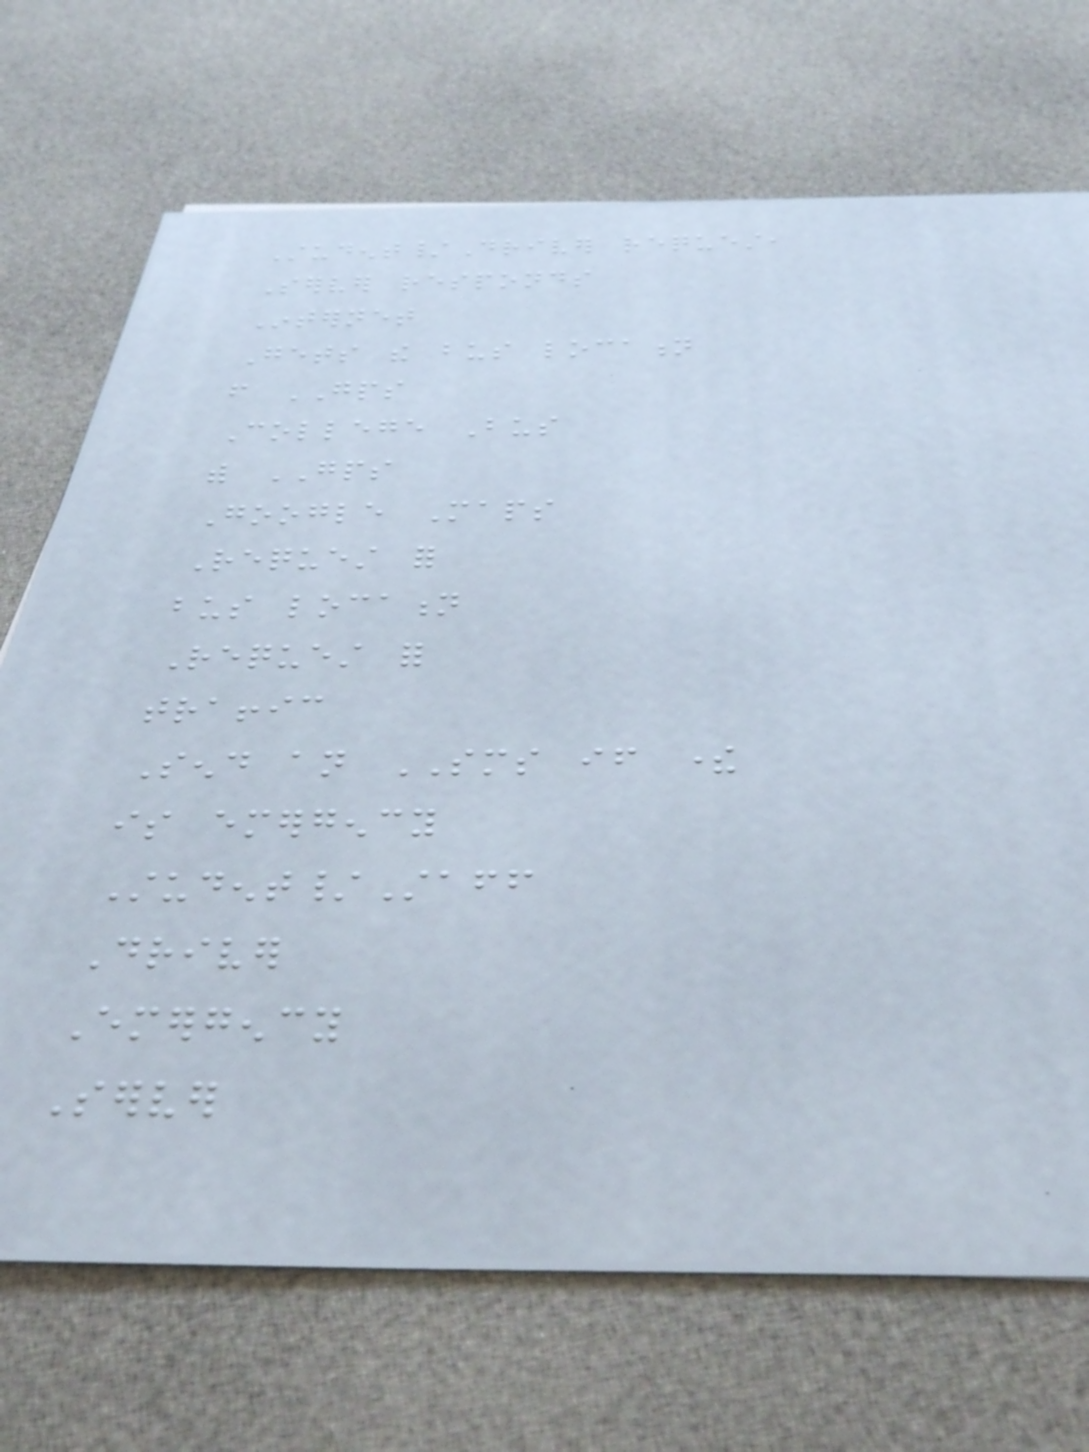Student/Driver request,
Server responds
Internet
Gets the bus location
from GPS
College Bus
with GPS
Google Maps
Request for
bus location
Request for
traffic
Send an SMS if there
is emergency
Student/Staff
Driver
Emergency
Server
